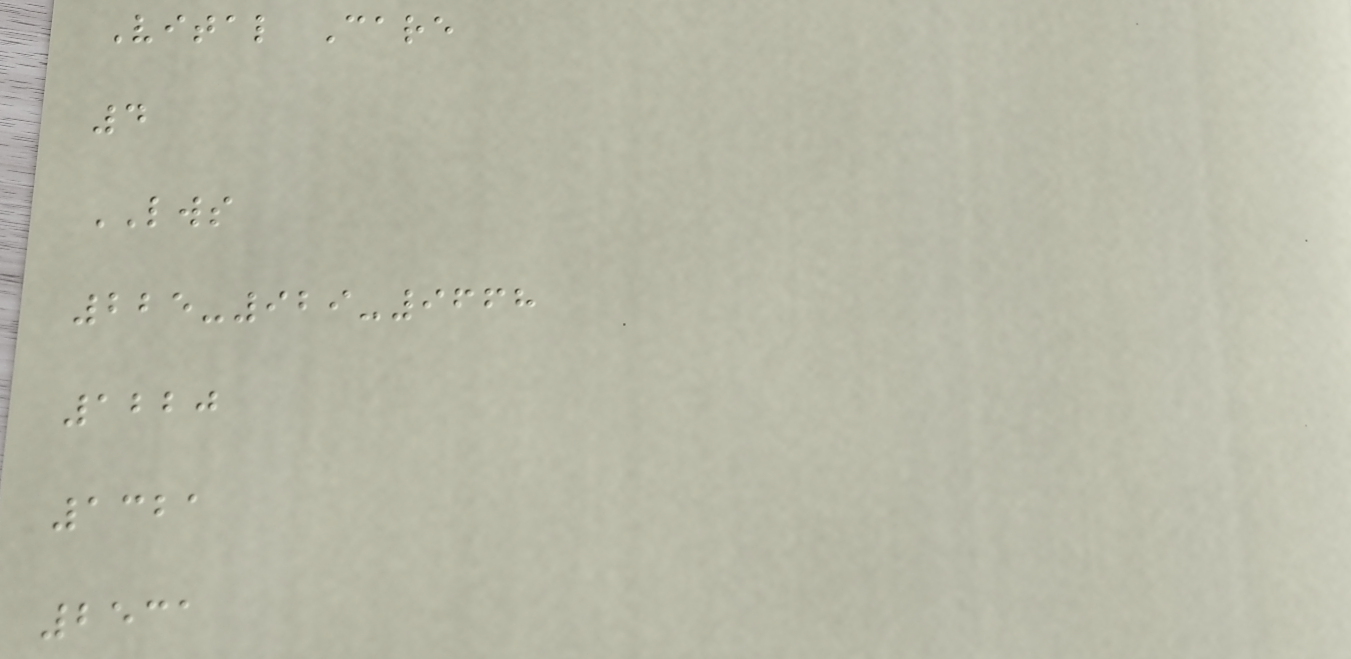Vital Care
4
LWS
225-929-9668
1220
1321
2531
